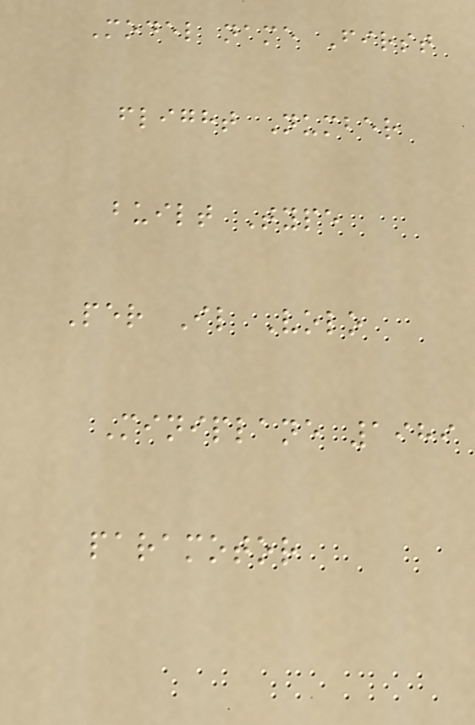Model name First
flight Number
built Type
Per Il Volo
Miniplane 1989
paramotor
